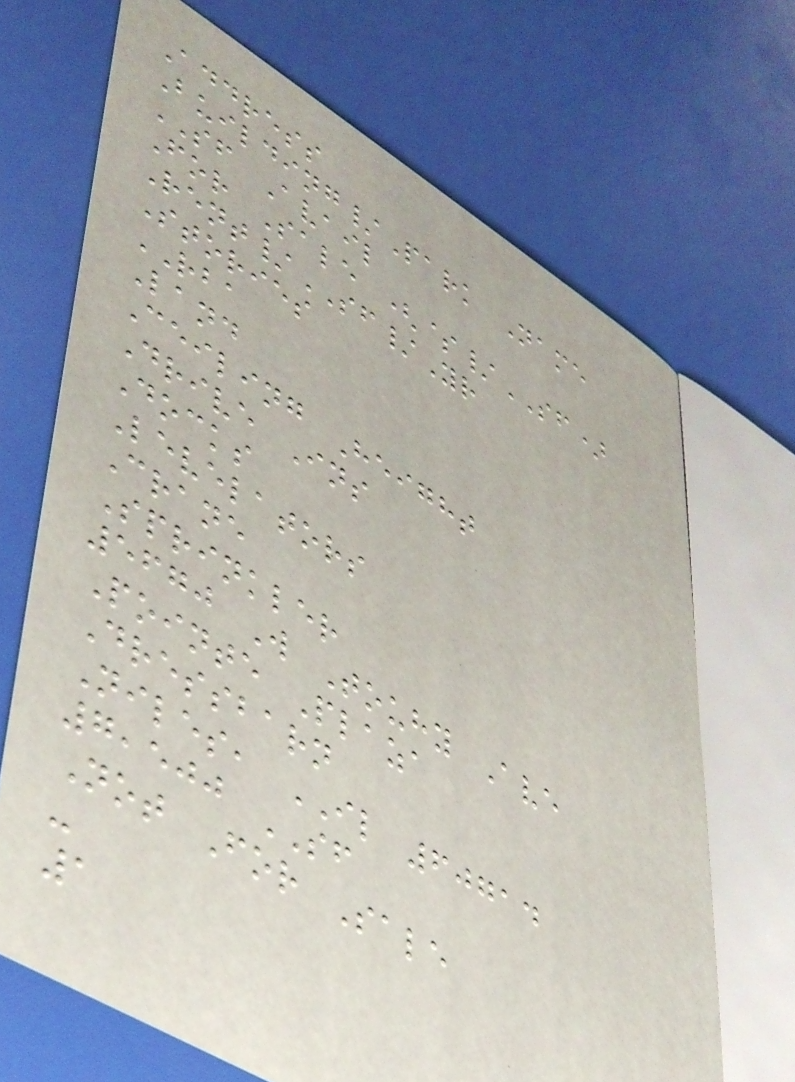Address
Building/Park Name
SF Avail
For Sale ($/SF)
Rent/SF/Yr
Stories
RBA
Land
Ceiling Height
Drive Ins
Docks
Levelators
Crane
Sprinkler
5670 W Touhy Ave
Pointe Plaza
Dressbarn
Niles, IL 60714
7,500 SF
Not For Sale
-
1
